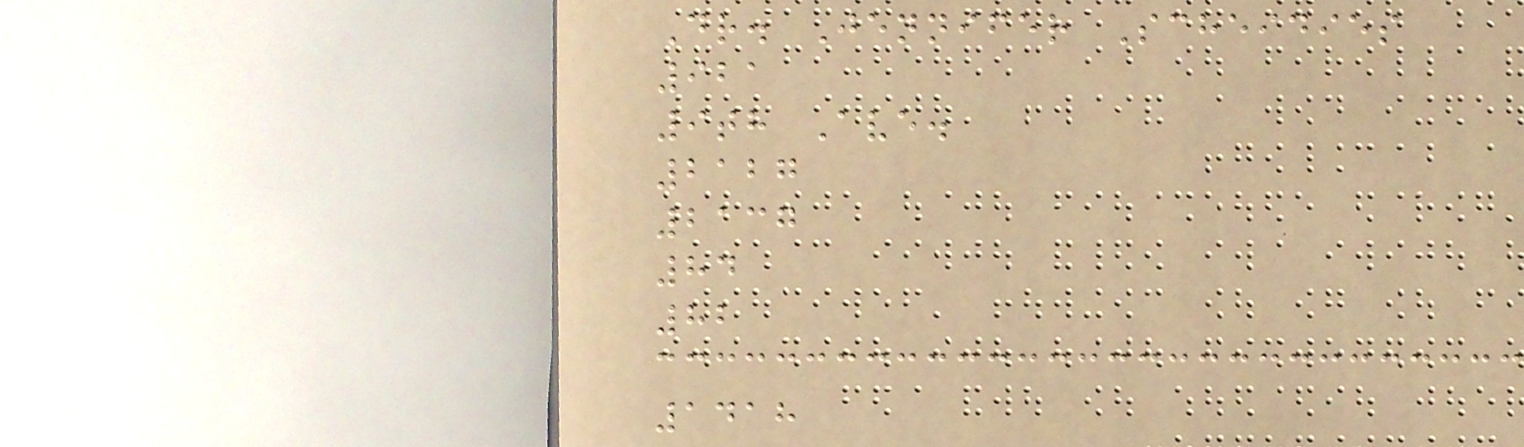Dr. Jennifer Scheidies
921
9th Ave.
2127
2137
84
82
1418
